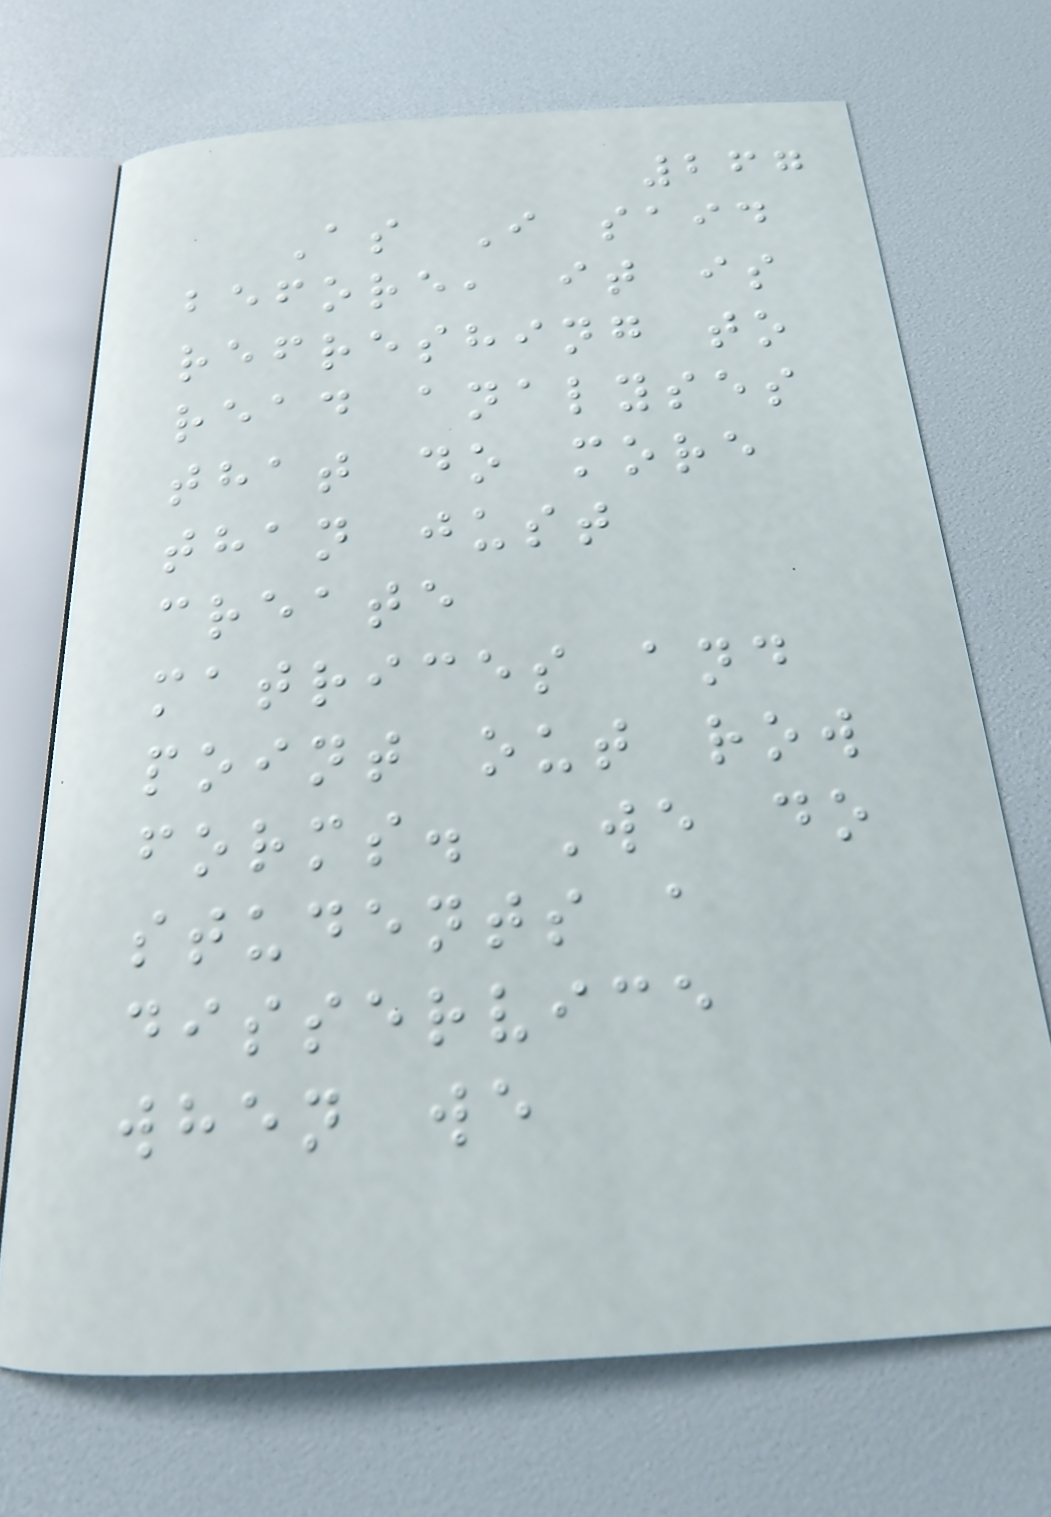267
As I said
before, it is
refreshing to
read analyses
that do more
than just
create
matrices and
point out row
forms. We do
students a
disservice
when we
